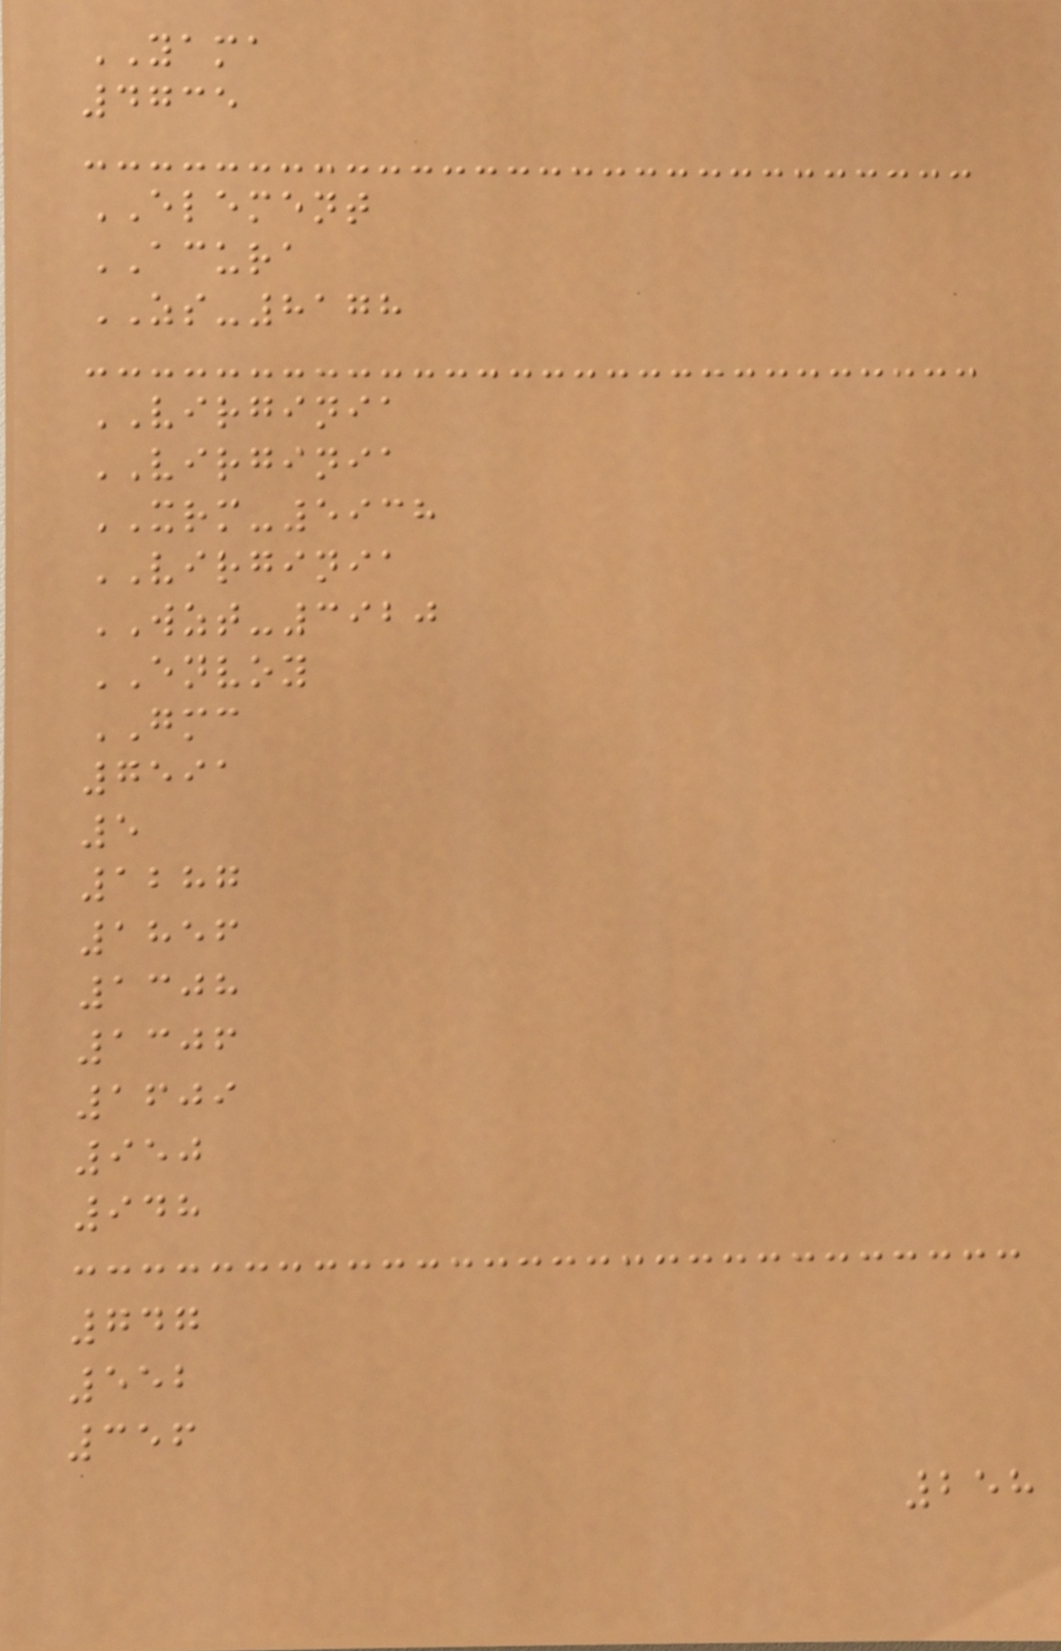YAMA
4735
ELEMENT
ACURA
ZS-8178
VIRGINIA
VIRGINIA
XRM-5938
VIRGINIA
WZT-3920
ENVOY
GMC
7591
5
1287
1856
1308
1306
1609
950
948
747
552
356
258
